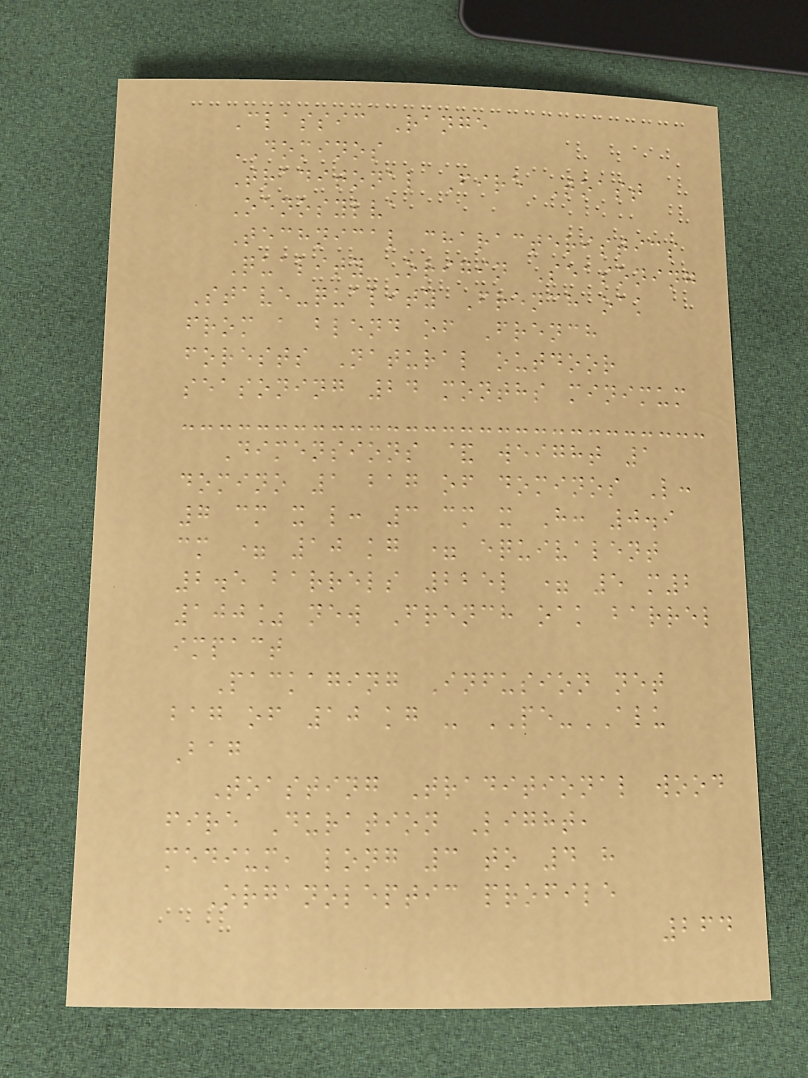Classic Range
DOMINOS
Traditonal Fire Toast
Oenosylva
Technical characteristics
Quality Origin Seasoning
Stave-quality French oak
from a blend of French
forests Natural outdoor
seasoning 24 months minimum
Dimensions & weight 1
domino 1 bag of dominos L:
7 cm x l: 3 cm x H: 0.9
cm = 10 kg = equivalent
2.5 barrels 225l = 5 m2
100% new French oak barrel
impact
Packaging Infusion net
bag of 10 kg - PE-ALU
Bag
Toasting Traditional wood
fire Duration Light,
medium, long 3 to 4 h
Organoleptic profile
264
